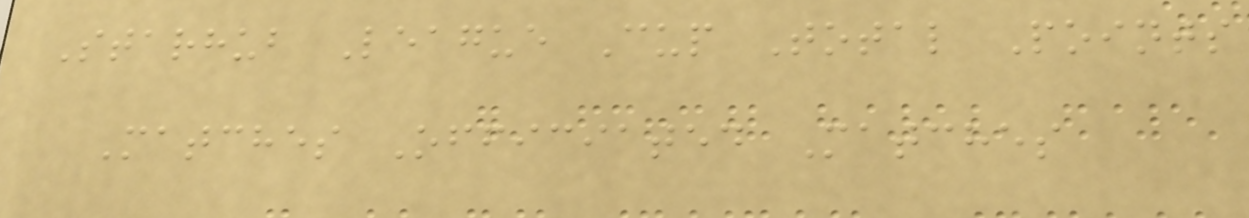Starhub League Cup Total Points
Matches Officiated Matches
